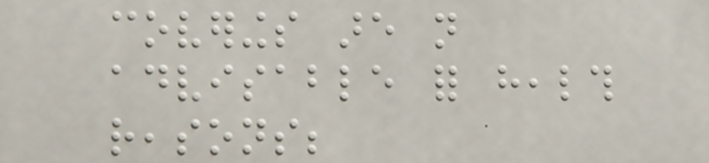coverings are not
advisable for health
reasons;
